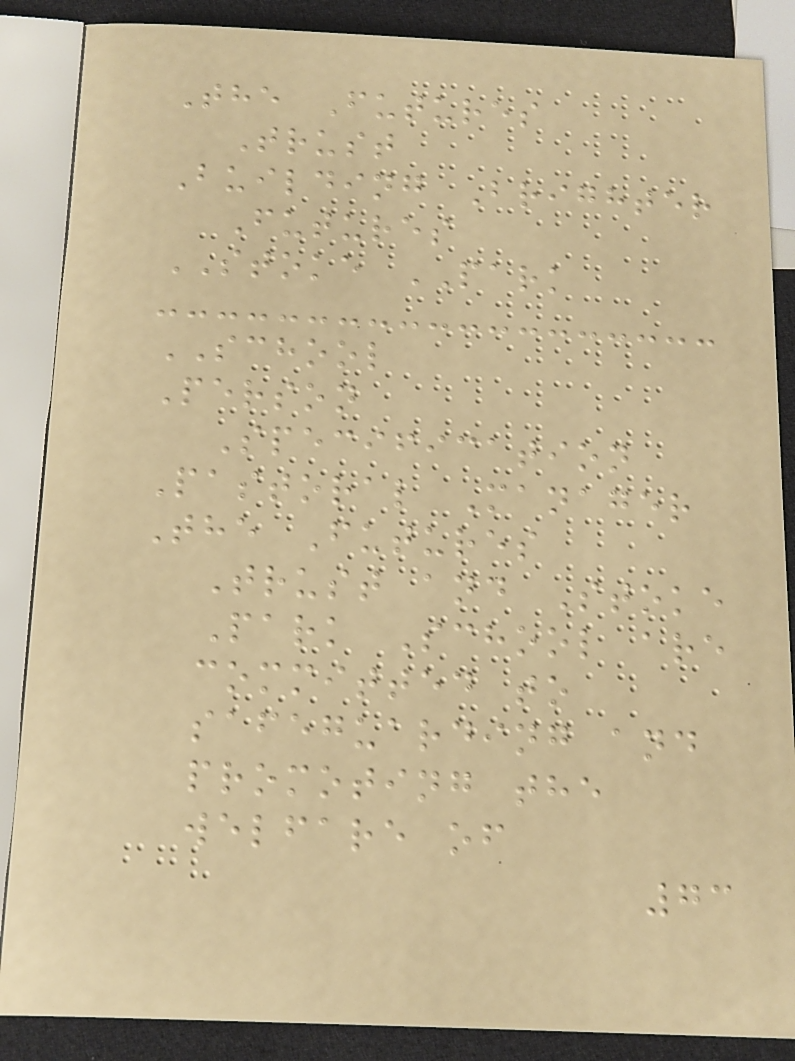The Futures
Trust
Building Brighter
Futures
STOKE PARK
SCHOOL
Person
Specification
Pastoral Manager
The Futures
Trust and Stoke
Park School are
committed to
safeguarding and
promoting the
welfare of
73
